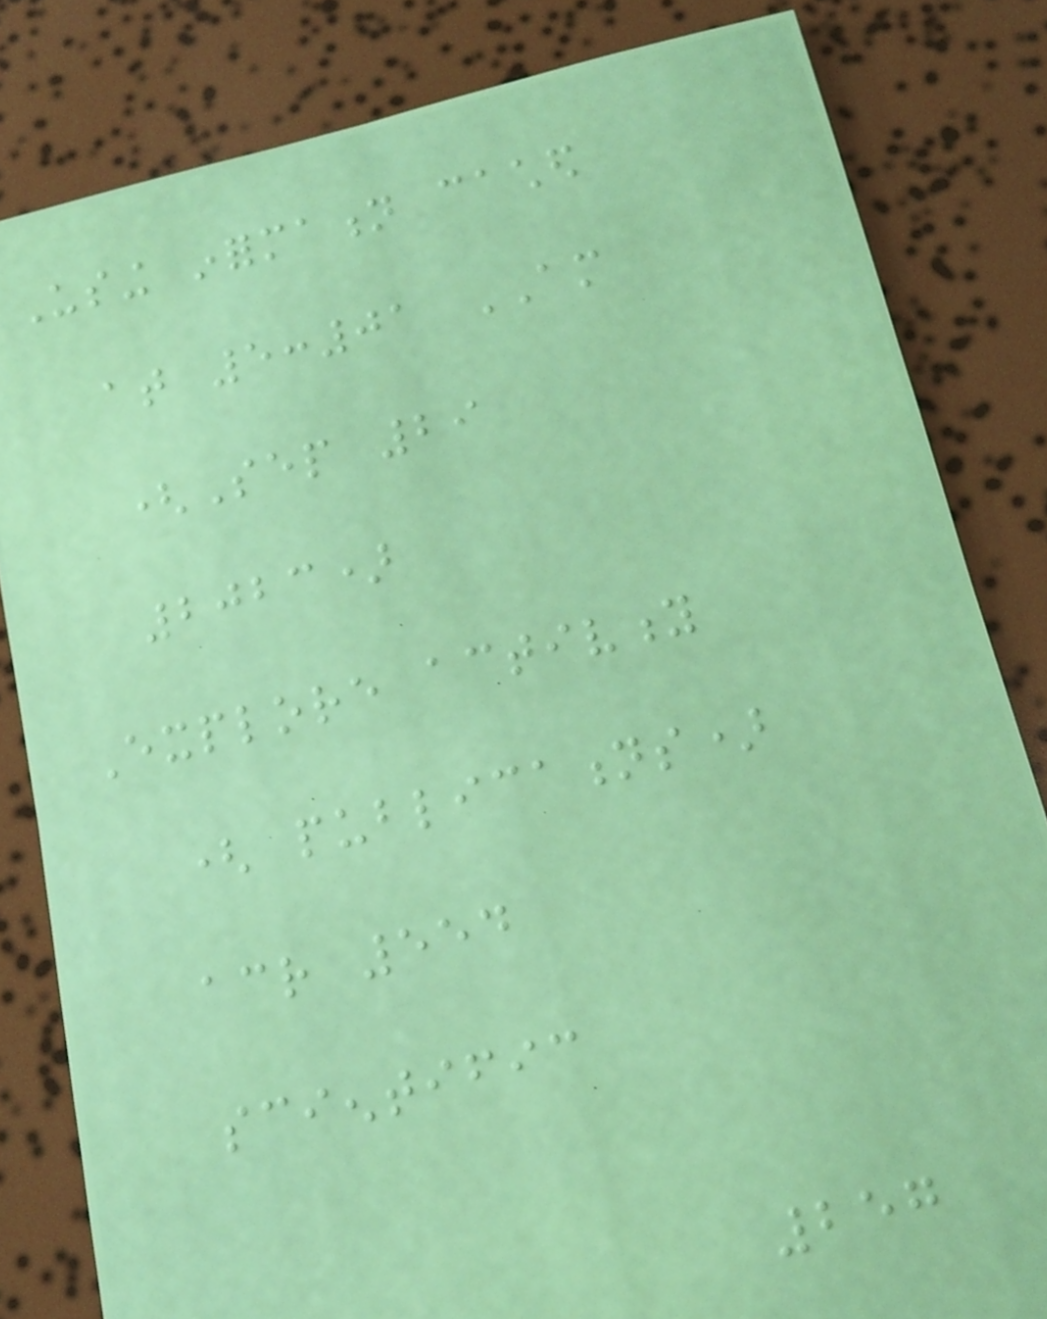Using information cached
at 5:01 AM
(Sep 29
2023)
Explore activity
( publications)
across 554
scientific
257
